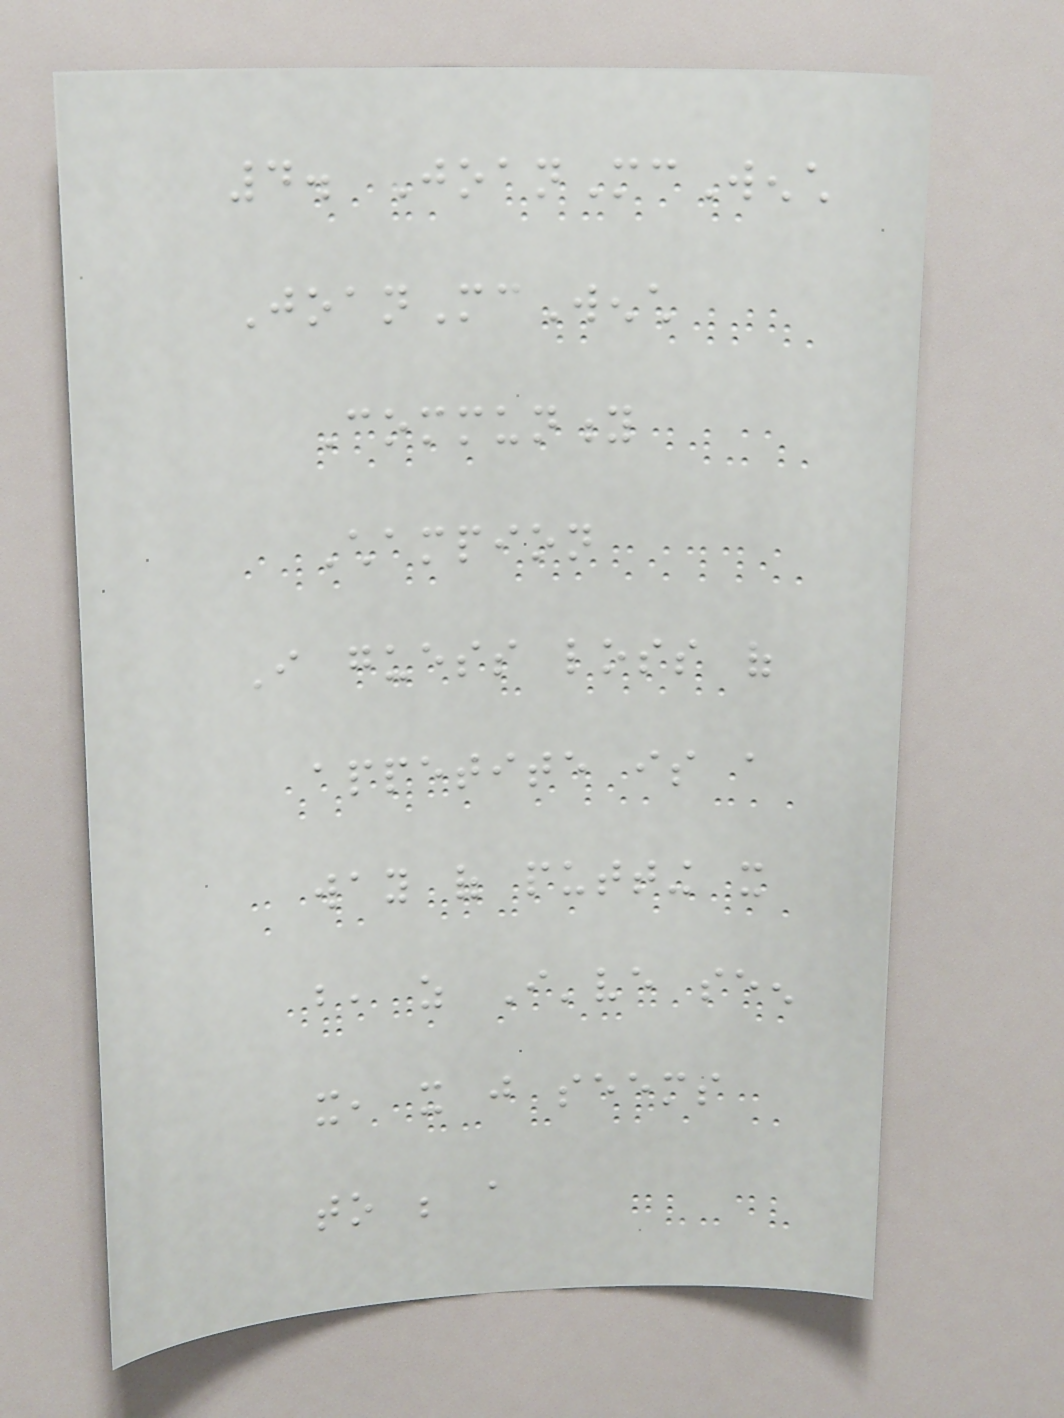4. JoanMcWench
JoanMcWench
Community
Champion
I guess loss of
appetite is a
way of putting it
but, as I've seen
it, it just seems
to be a
